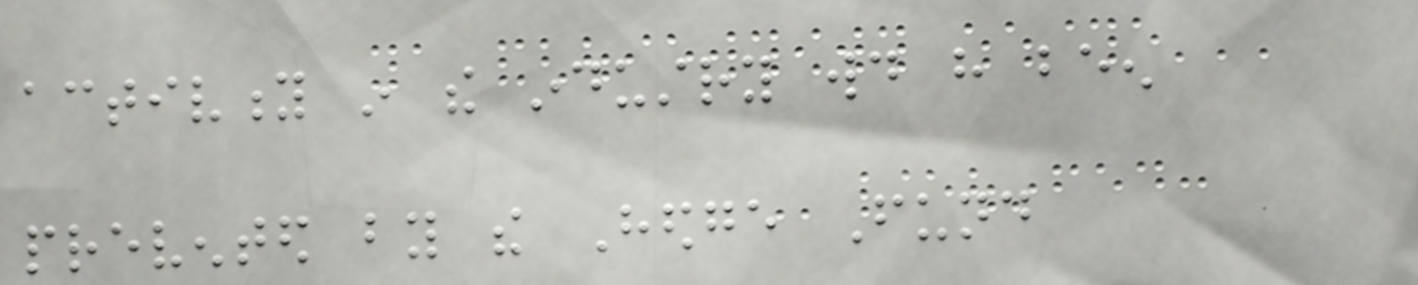activity in the industry would have been
prevented by the Hedge Fund
